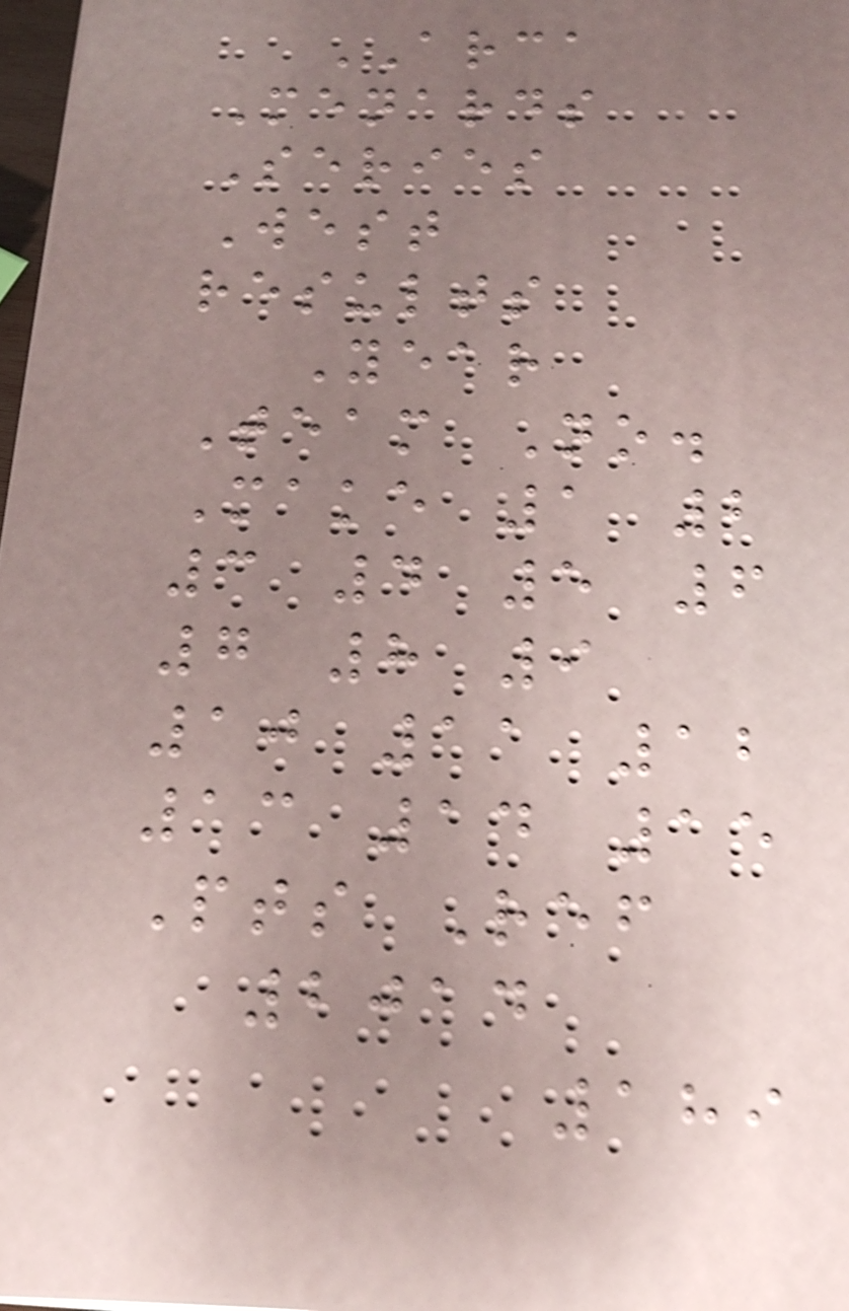ARCA
Menards
Series
West
results
Year
Team No.
Make 1 2
3 4 5 6
7 8 9
10 11 12
13 14 15
Pts Ref
2014
189
